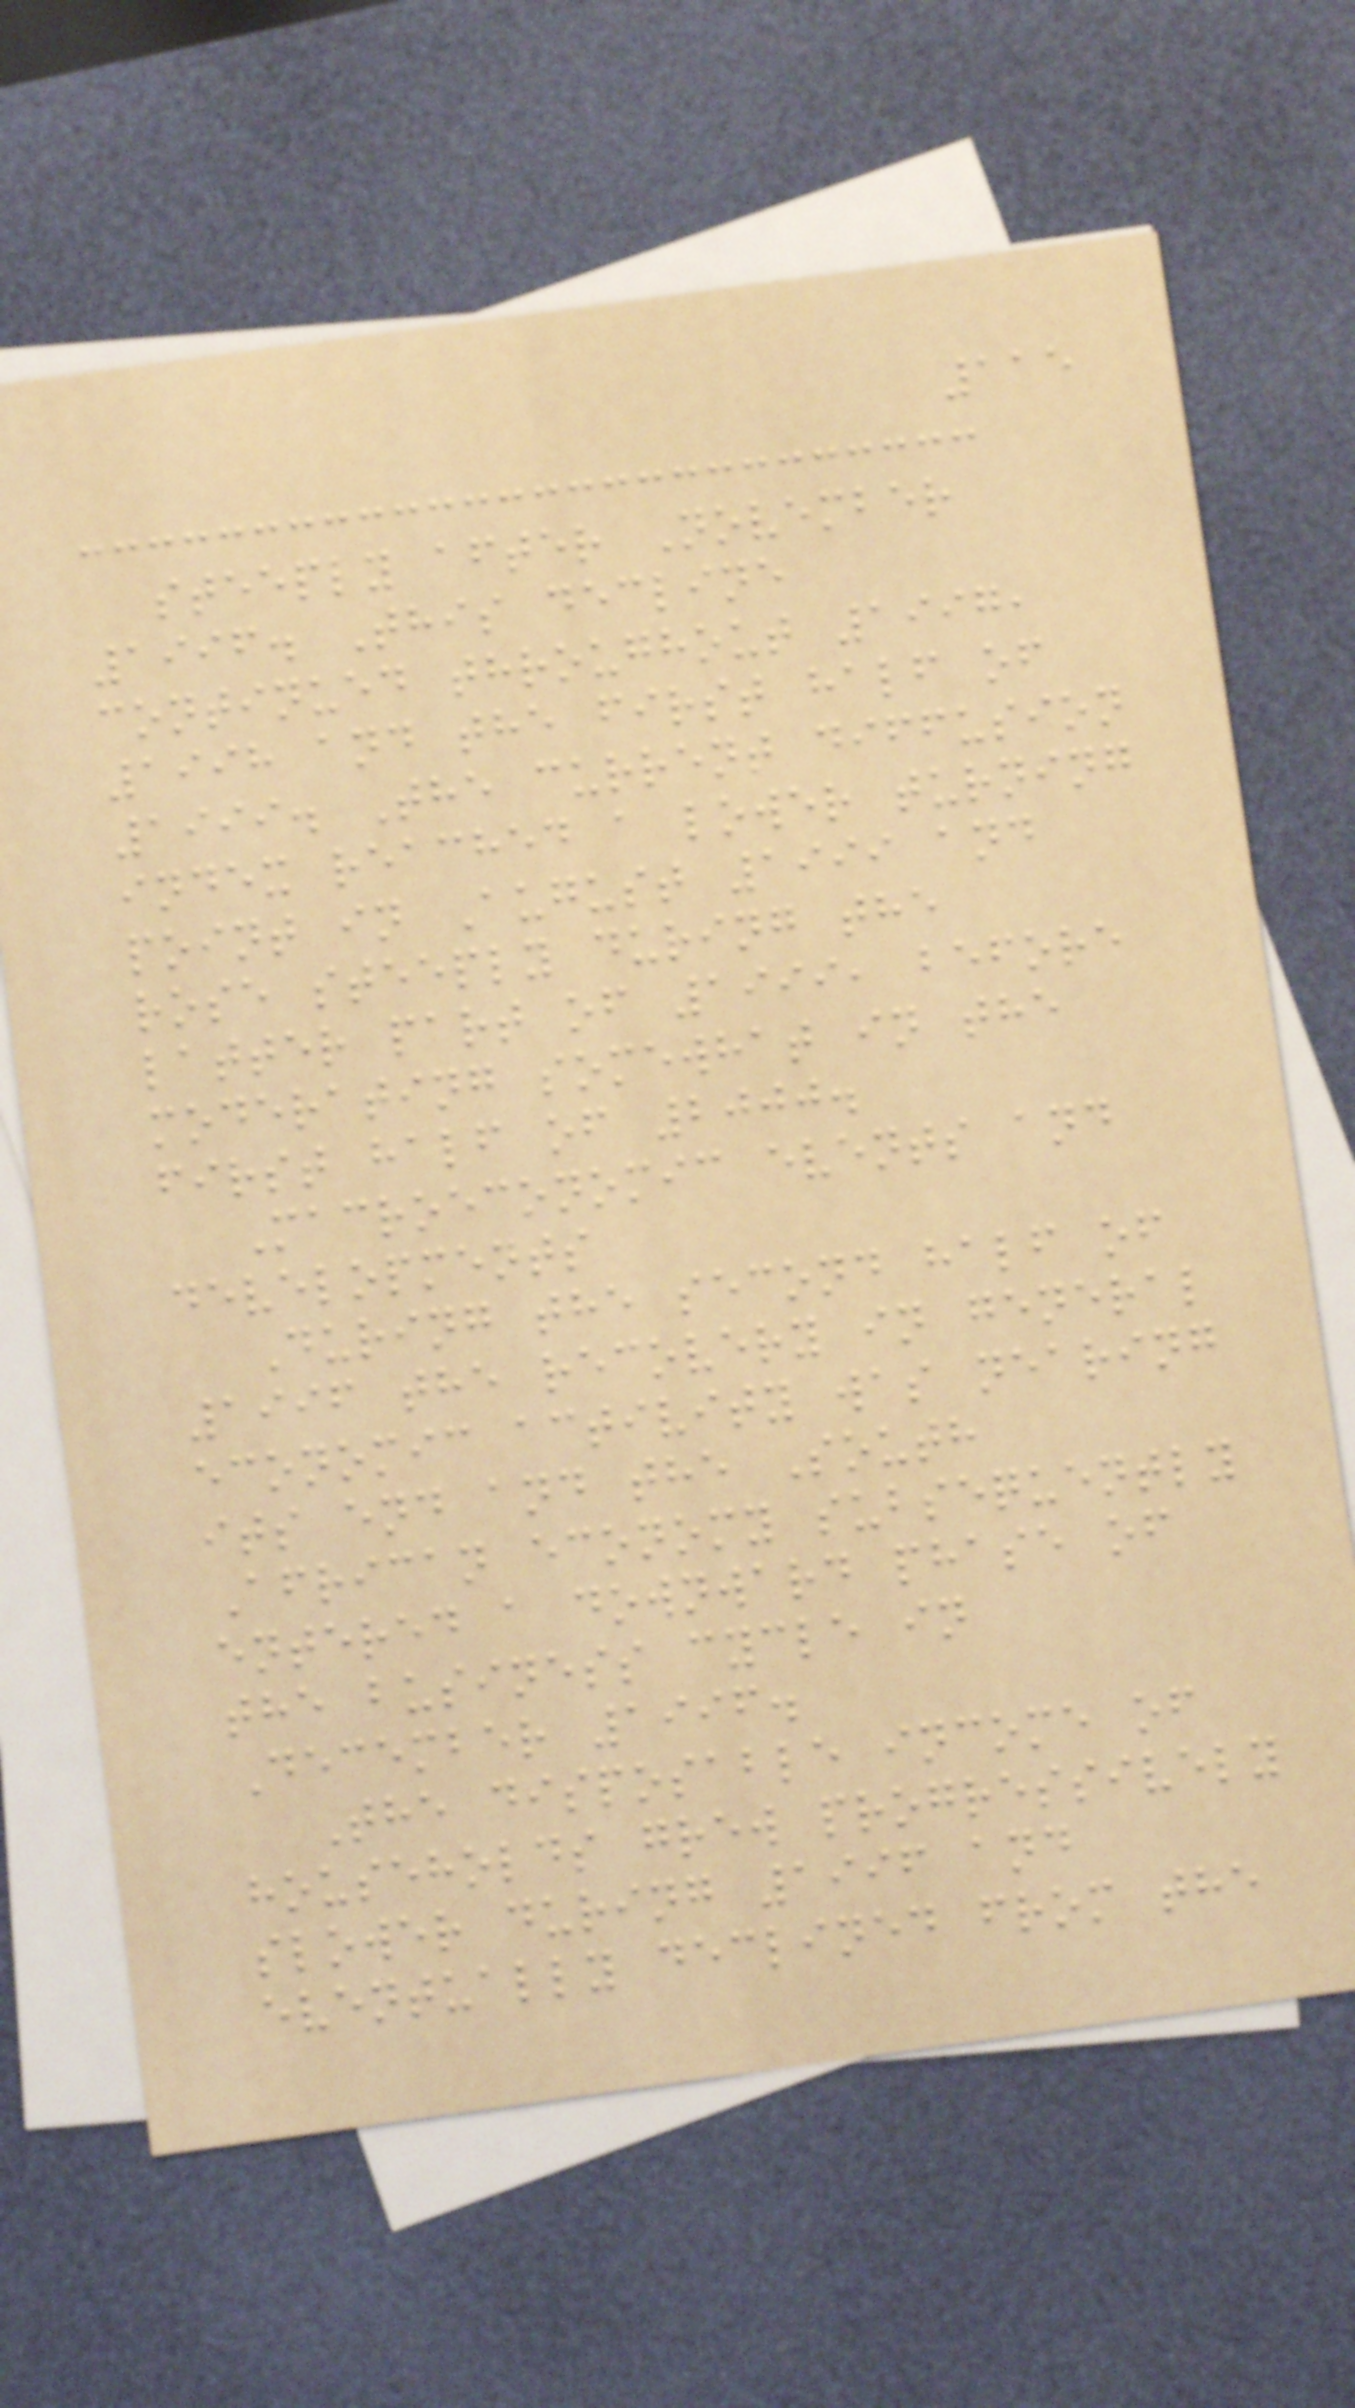115
steeply after November
1996. This decline
continued throughout 1997,
1998 and the first half of
1999. The current diffusion
index reached a lower turning
point in August 1999 and
rose steeply during the
latter part of 1999, before
moderating somewhat in the
first half of 2000.
Macroeconomic events and
developments
During the second half of
1996 the recovery in general
economic activity was nearing
its end and the South
African economy subsequently
entered a downward phase of
the business cycle in
December 1996.
The disposable income of
households grew progressively
slower during 1996 and
eventually declined from the
